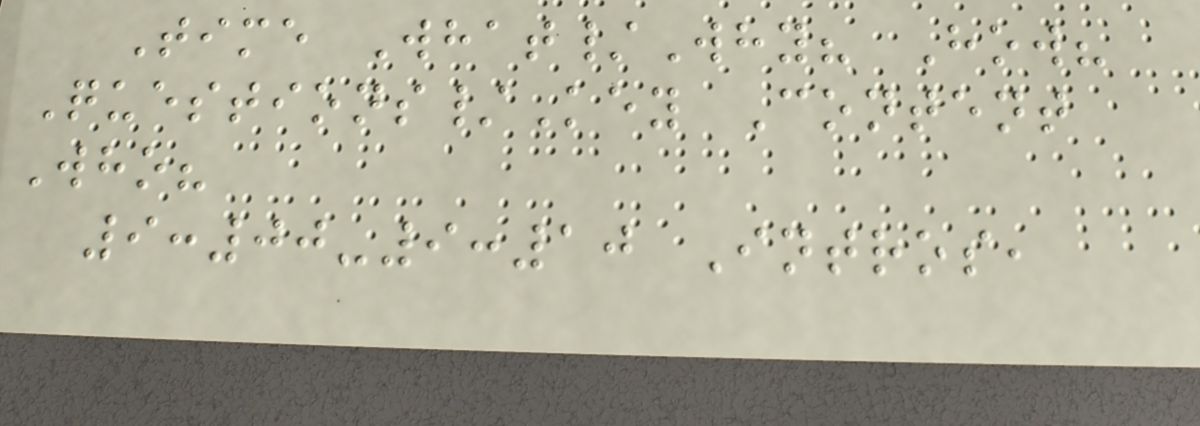Time What/Why? How?
Questions/Key Content
Who?
9:00-9:10 Intros,
